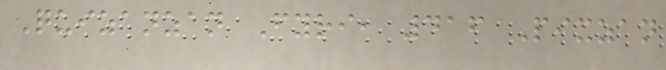Quizanzan Fyri, 416 Pixzan
